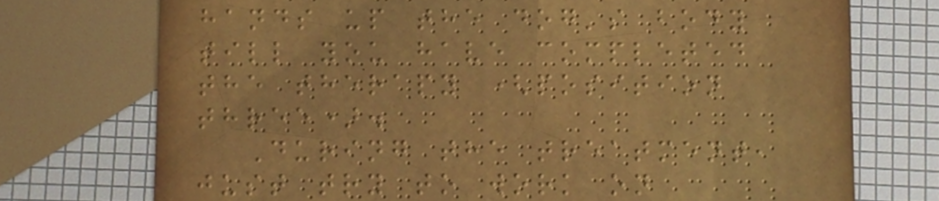hands up the dog's body
till you have completed
the therapy (position
three).
During the treatment,
just try to work on
